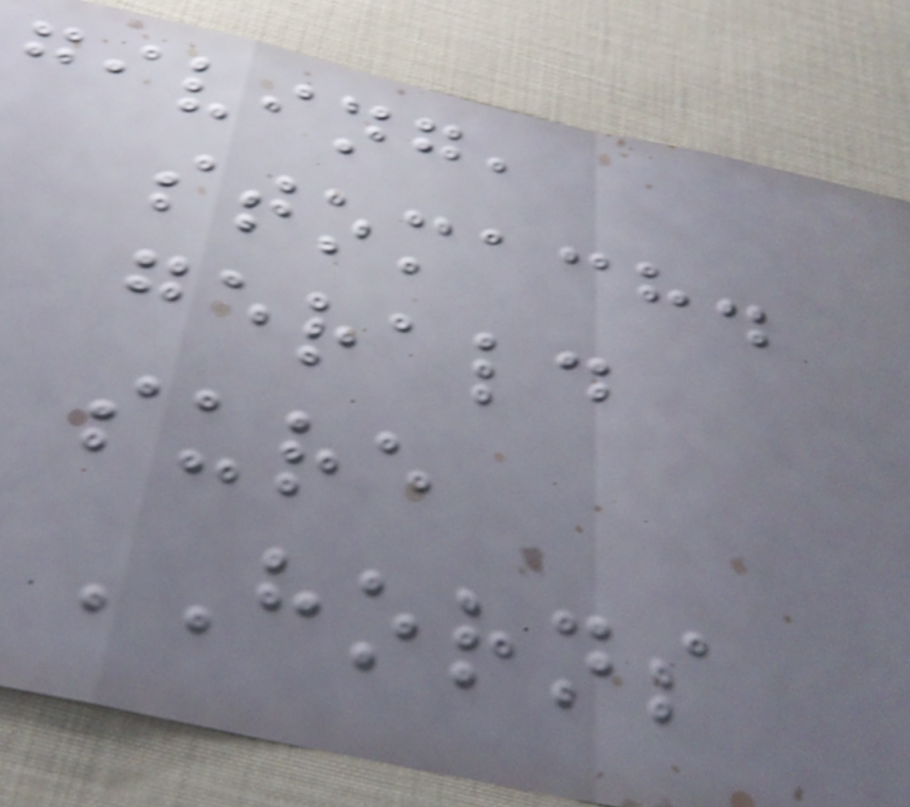giving,
stomach.
gerald
sure
HORNS
